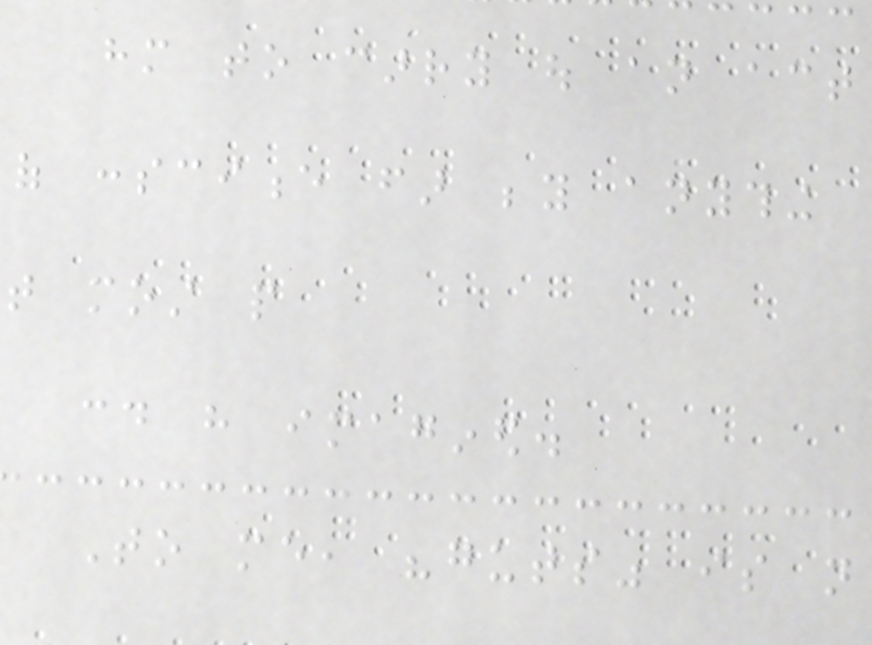him to carry out an act
of conscience far beyond anything
that most people
could have imagined.
To me, "guts" is not
